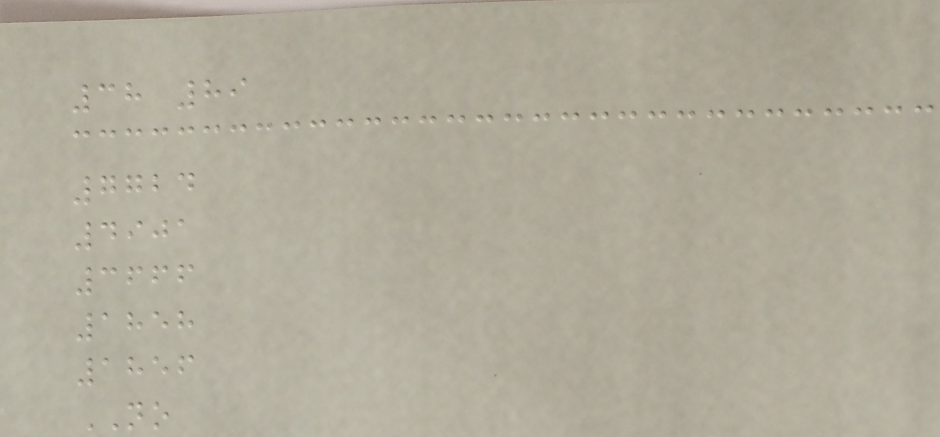38 89
7724
4901
3666
1858
1856
NO
